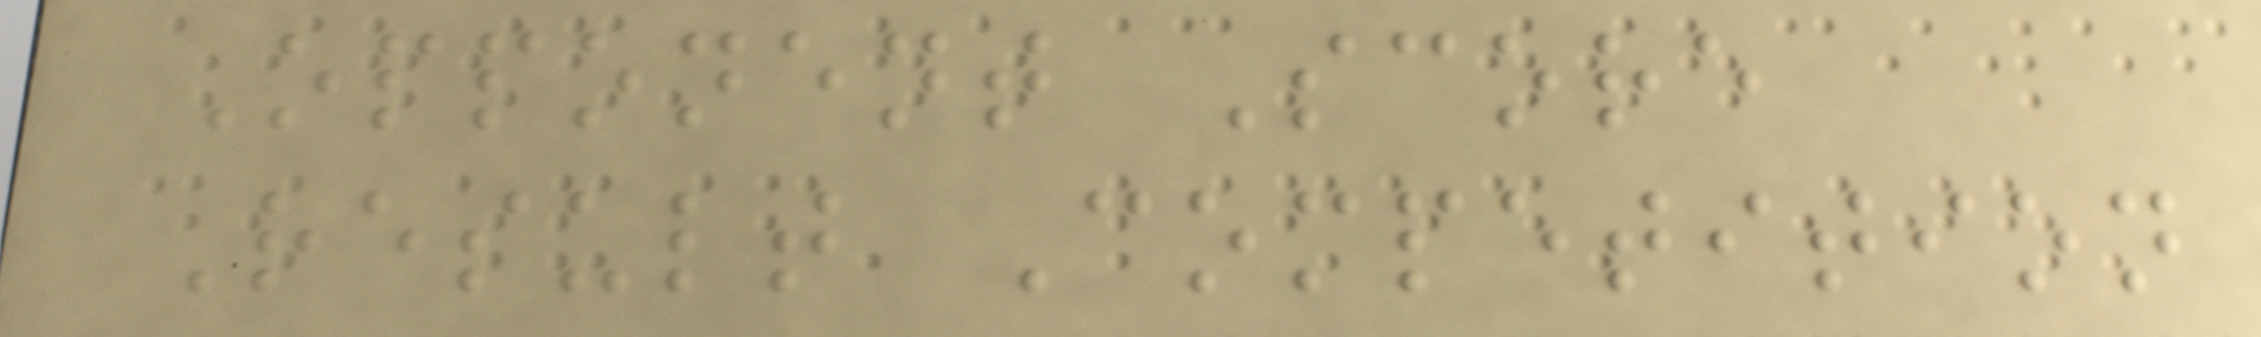Opponent Score
Result Competition
